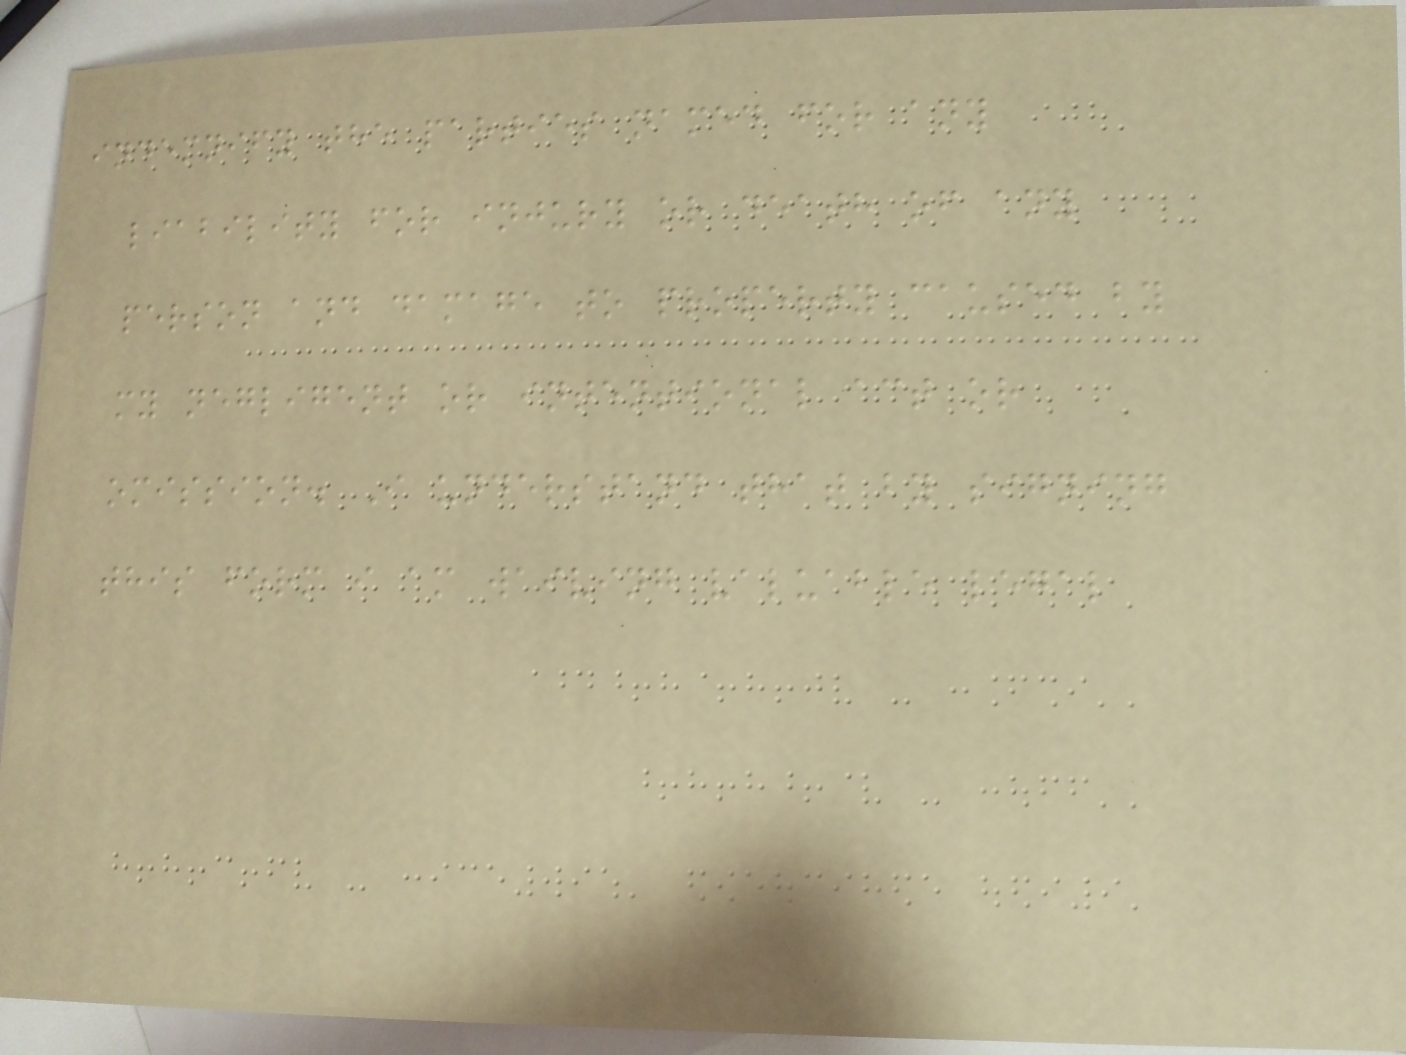indemnify the parties named for any
liability for injury or death of any
person and damage to property caused by
my negligent or intentional act or
omission. I understand that by signing
this form i am waiving valuable legal
